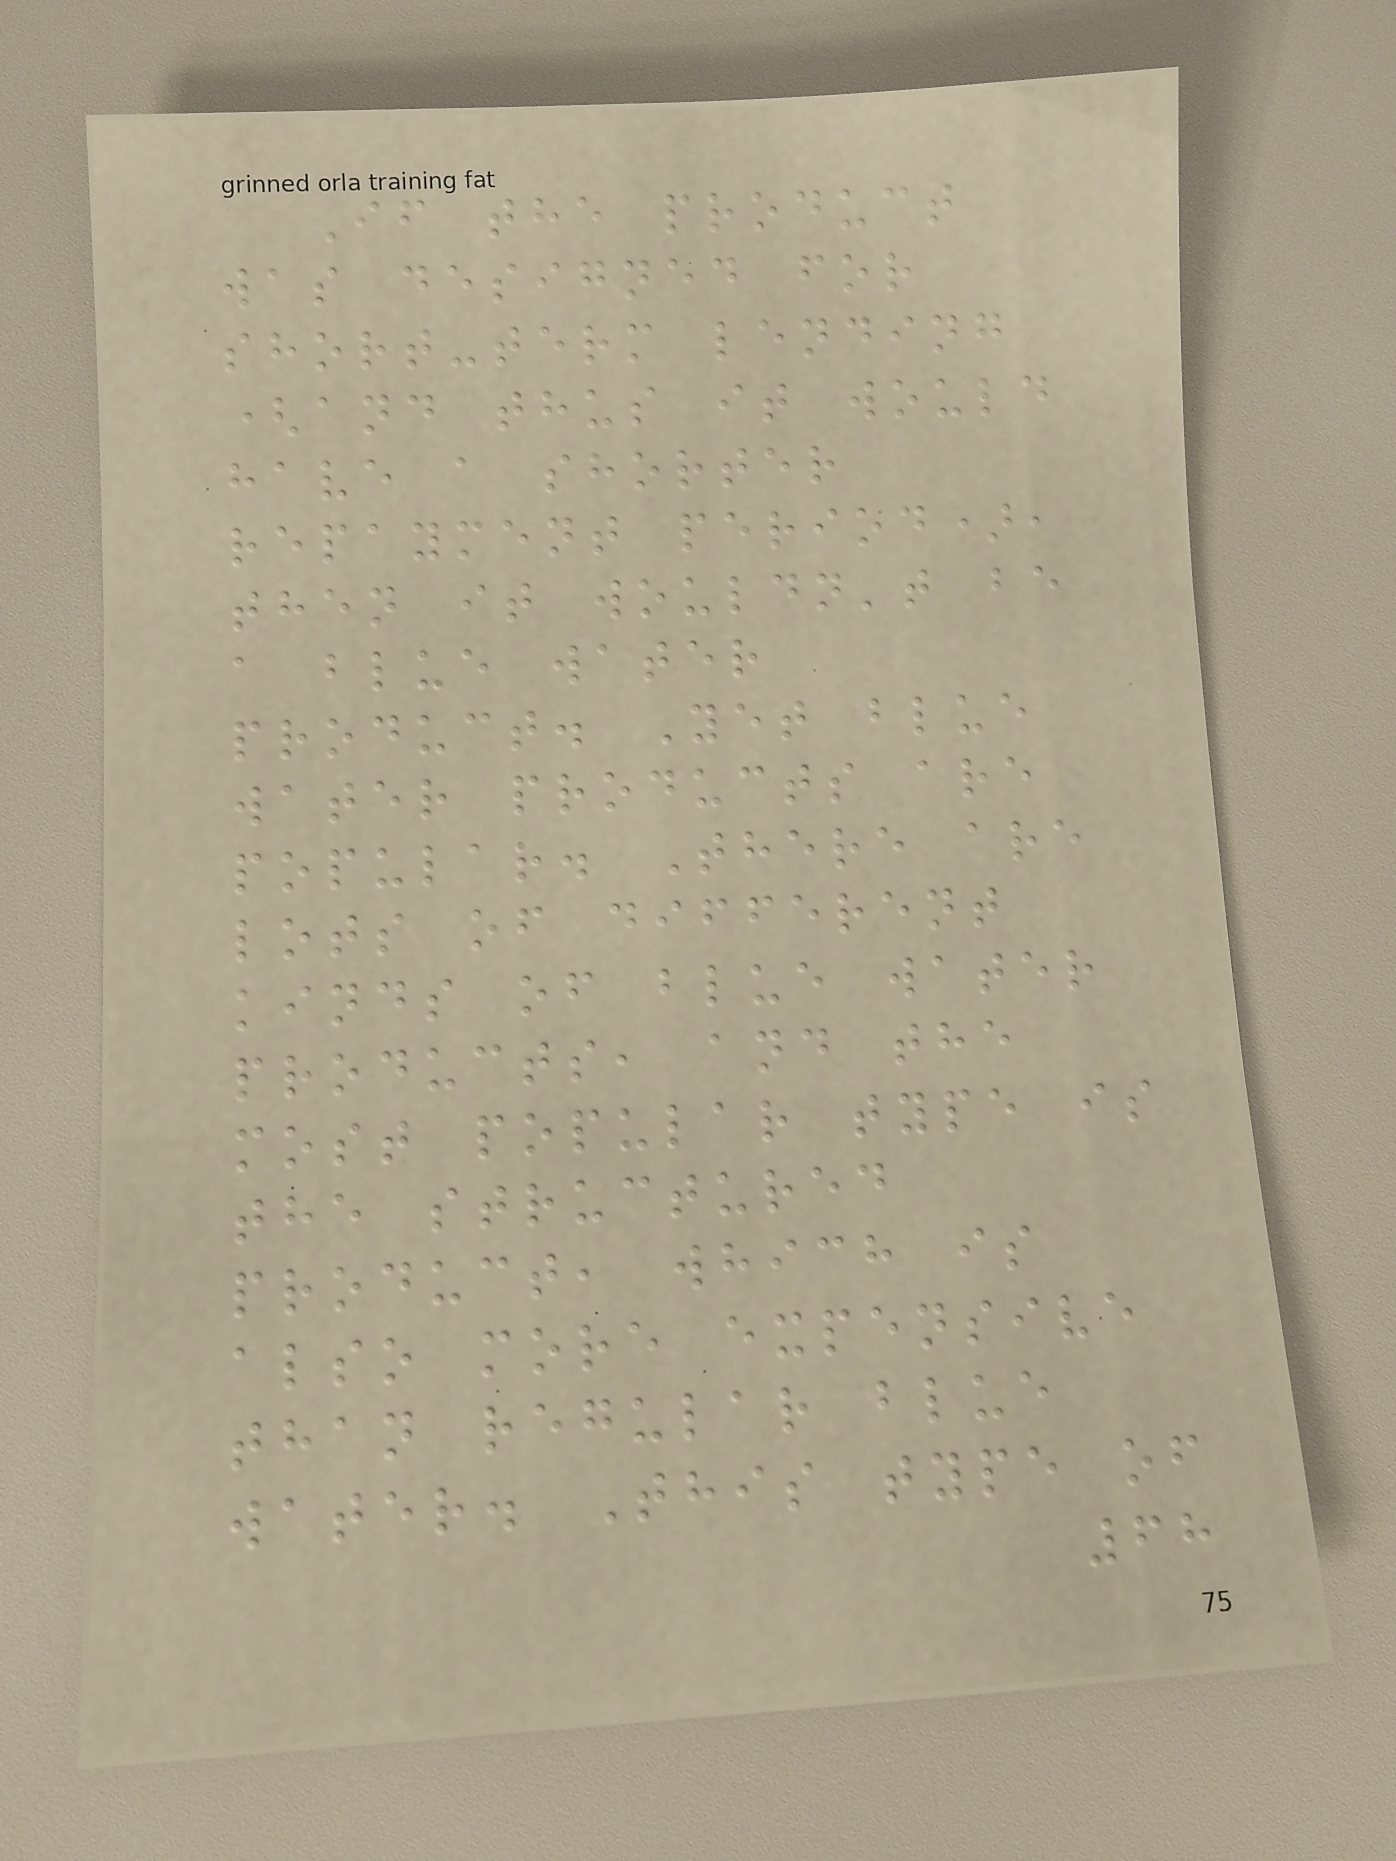If the product
was designed for
short-term lending
(and thus it would
have a shorter
repayment period),
then it wouldn't be
a blue water
product. Yet blue
water products are
popular. There are
lots of different
kinds of blue water
products, and the
most popular type is
the structured
product, which is
also more expensive
than regular blue
water. This type of
68
